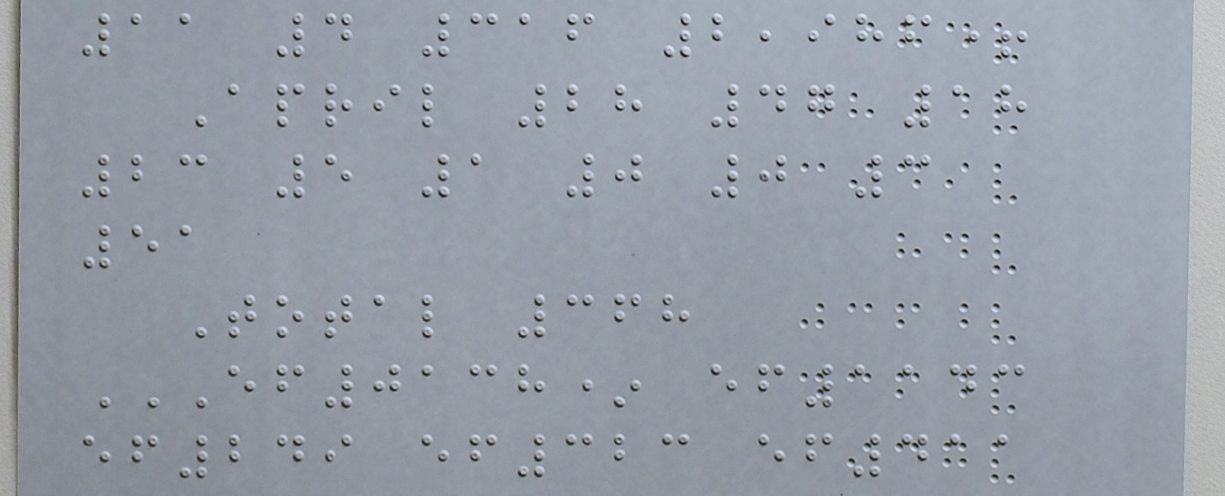11 4 316 2,986+
April 28 47 18
23 5 1 0 0 3
51
Total 368
EF0138* EF1143
EF249 EF323 EF411
